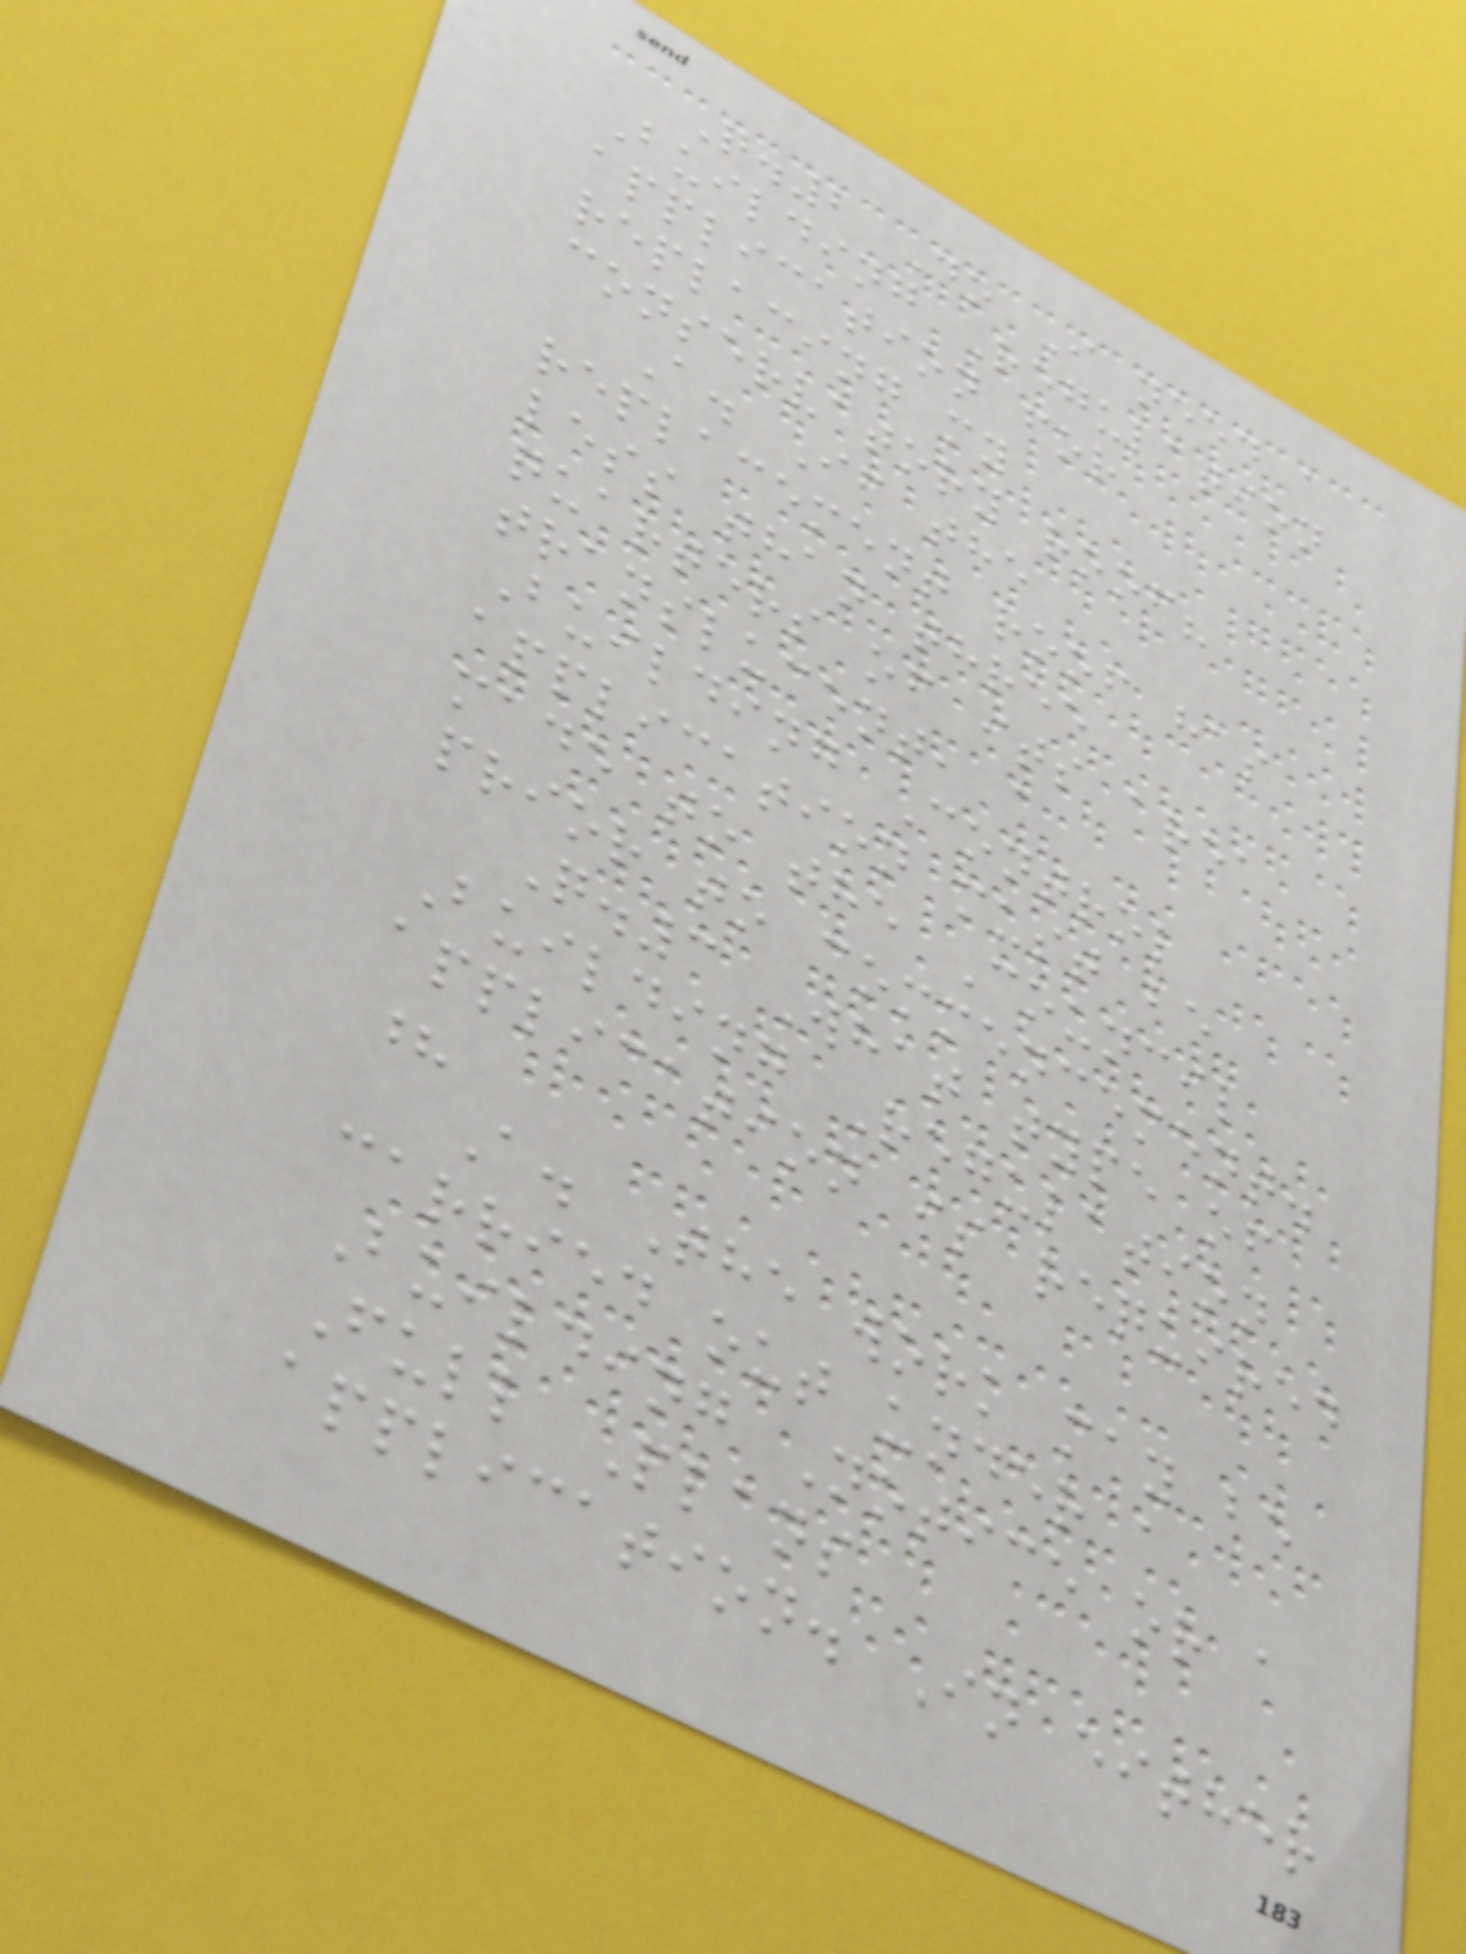Q.2 Do I need a
Building Regulation
application for
replacing my
conservatory roof?
A. If the
replacement roof has
less than three
quarters of its area
translucent, a
Building Control
application must be
made to the Council
prior to commencement.
Q.3 What type of
Building Regulation
application is required
?
A. The work may be
carried out under a
Building Notice or a
Full Plans
application. In either
